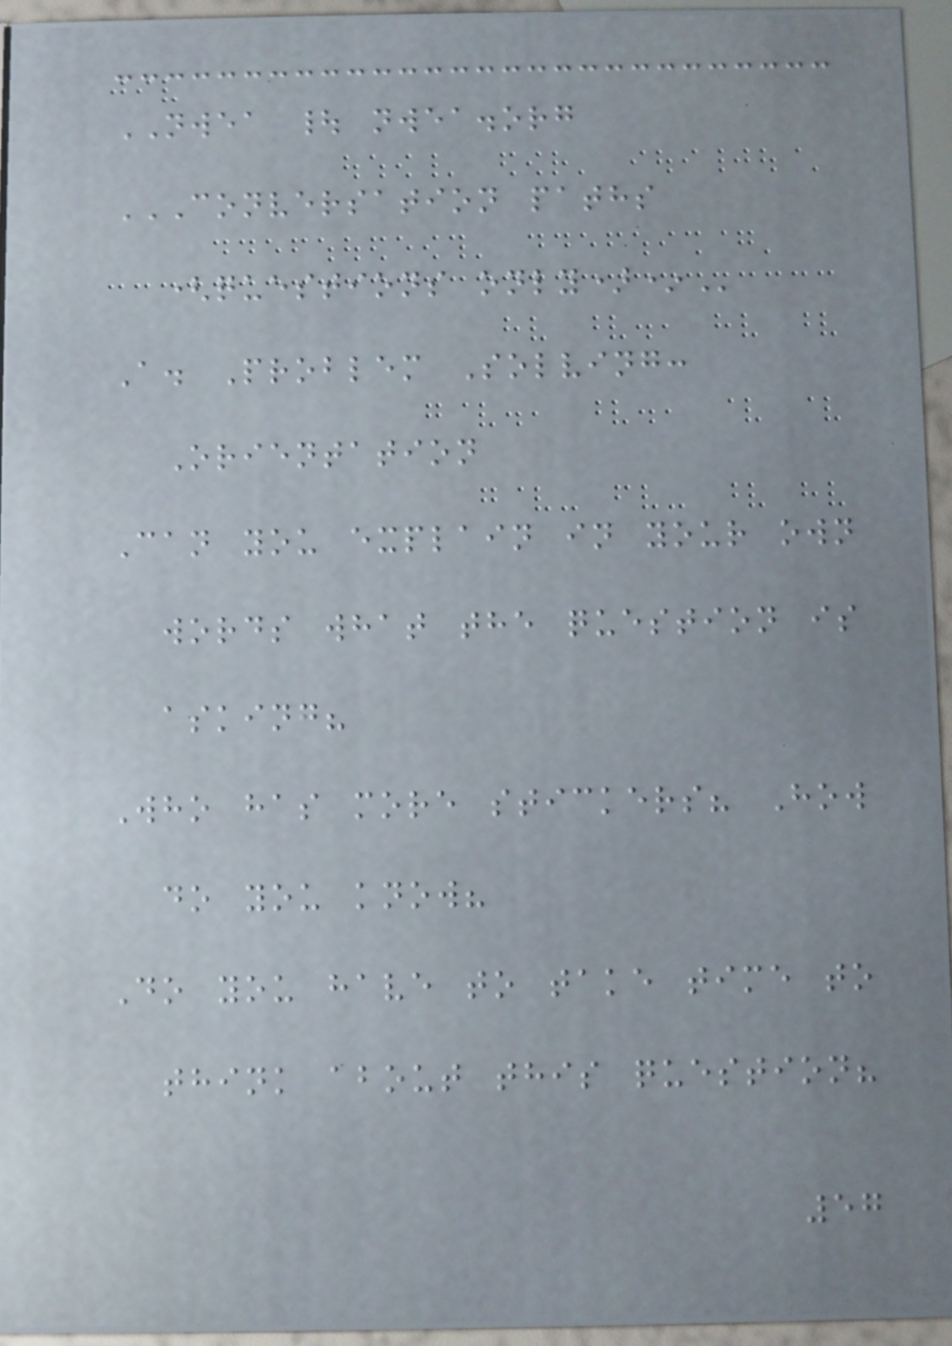NWEA | nwea.org
CONVERSATION PATHS
(QUESTIONS ONLY)*
A. Problem Solving:
Orientation
Can you explain in your own
words what the question is
asking?
Who has more stickers? How
do you know?
Do you have to take time to
think about this question?
57
